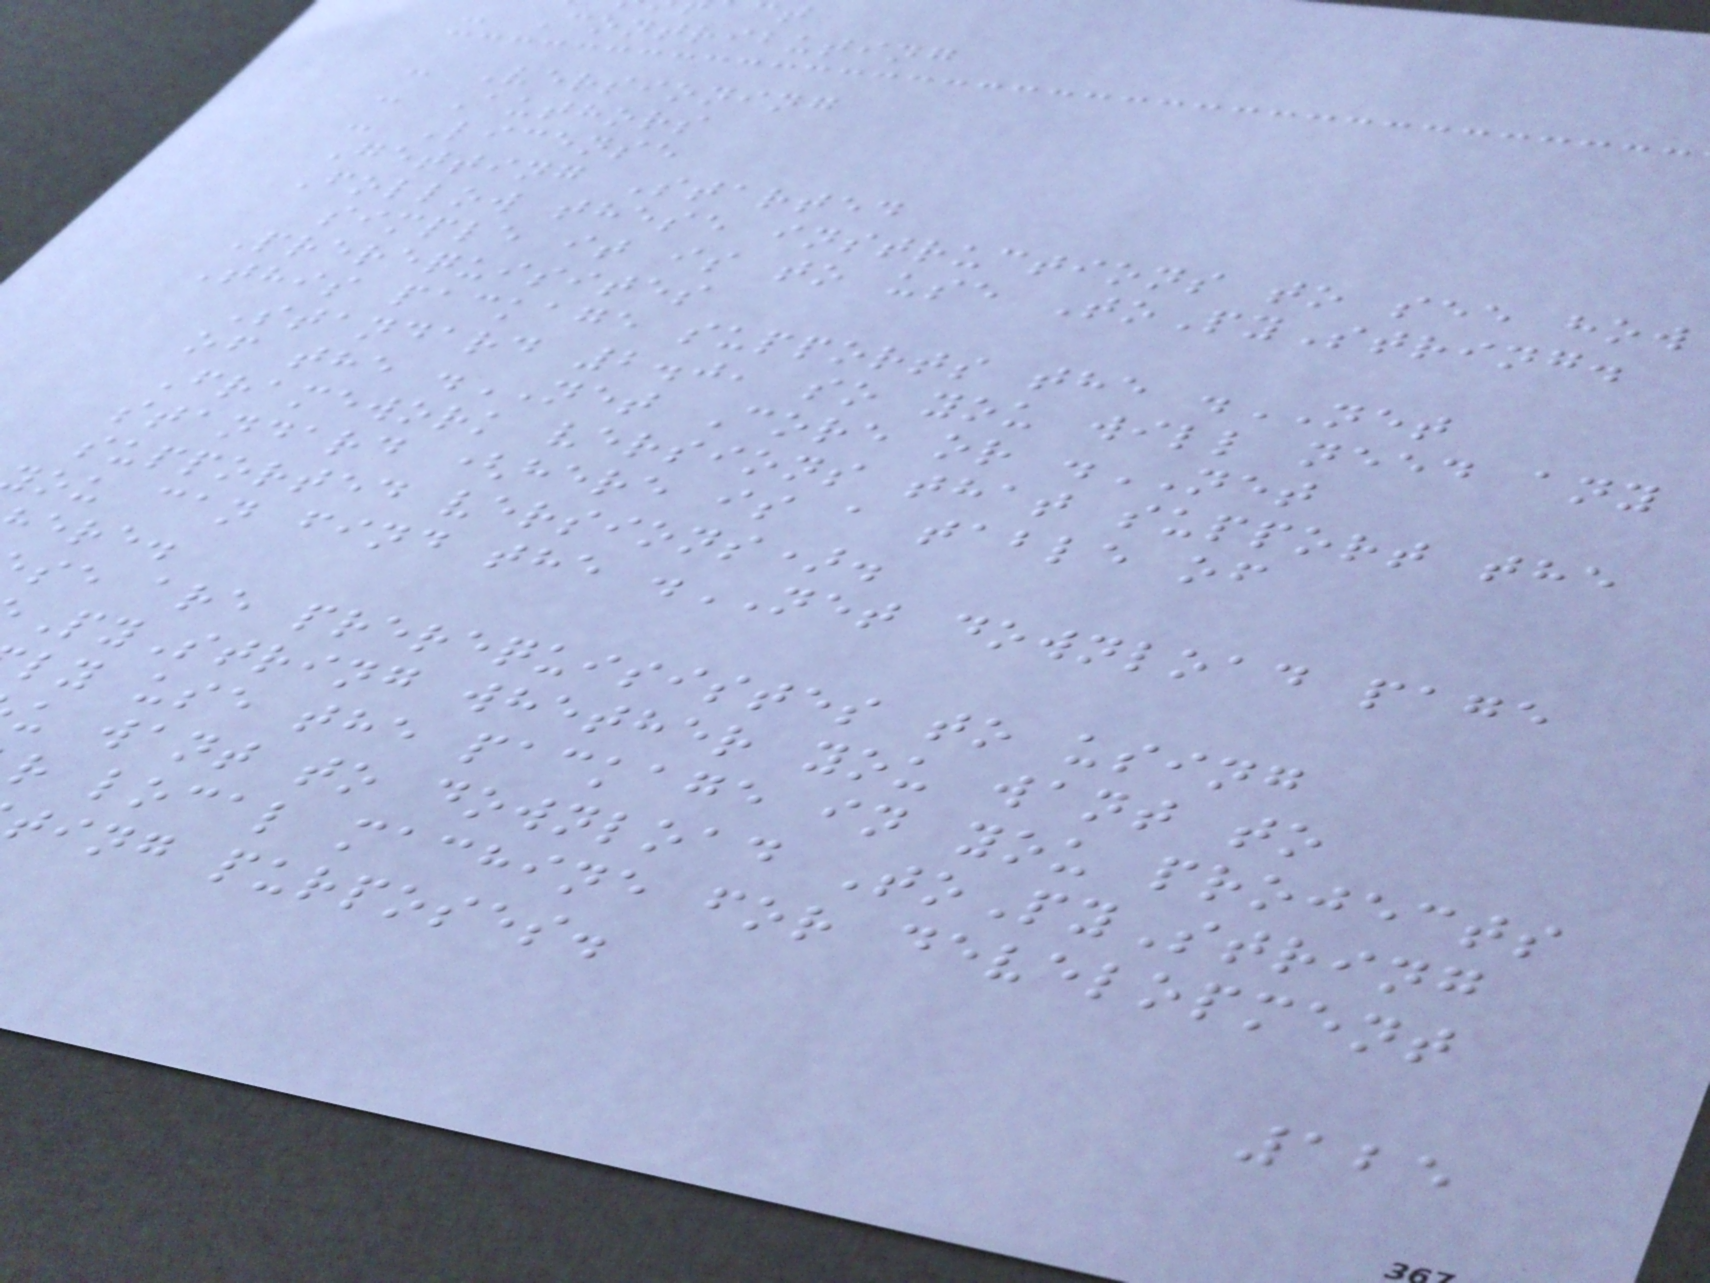- Contributing
- Versioning
- Authors
- License
Getting Started
Follow these instructions to see how
simple it is to use ToPyString.
Prerequisites
This package supports the .NET
Standard 2.0, so you will need any
of the .NET Core or .NET
Framework versions that support the
standard (here is a table of
supported versions).
ou can find the .NET download page
ere.
se are prerequisistes to using
PyString whether you want to
ly use the package in you projects
u want to download ToPyString
r local machine for development
ting purposes.
125
